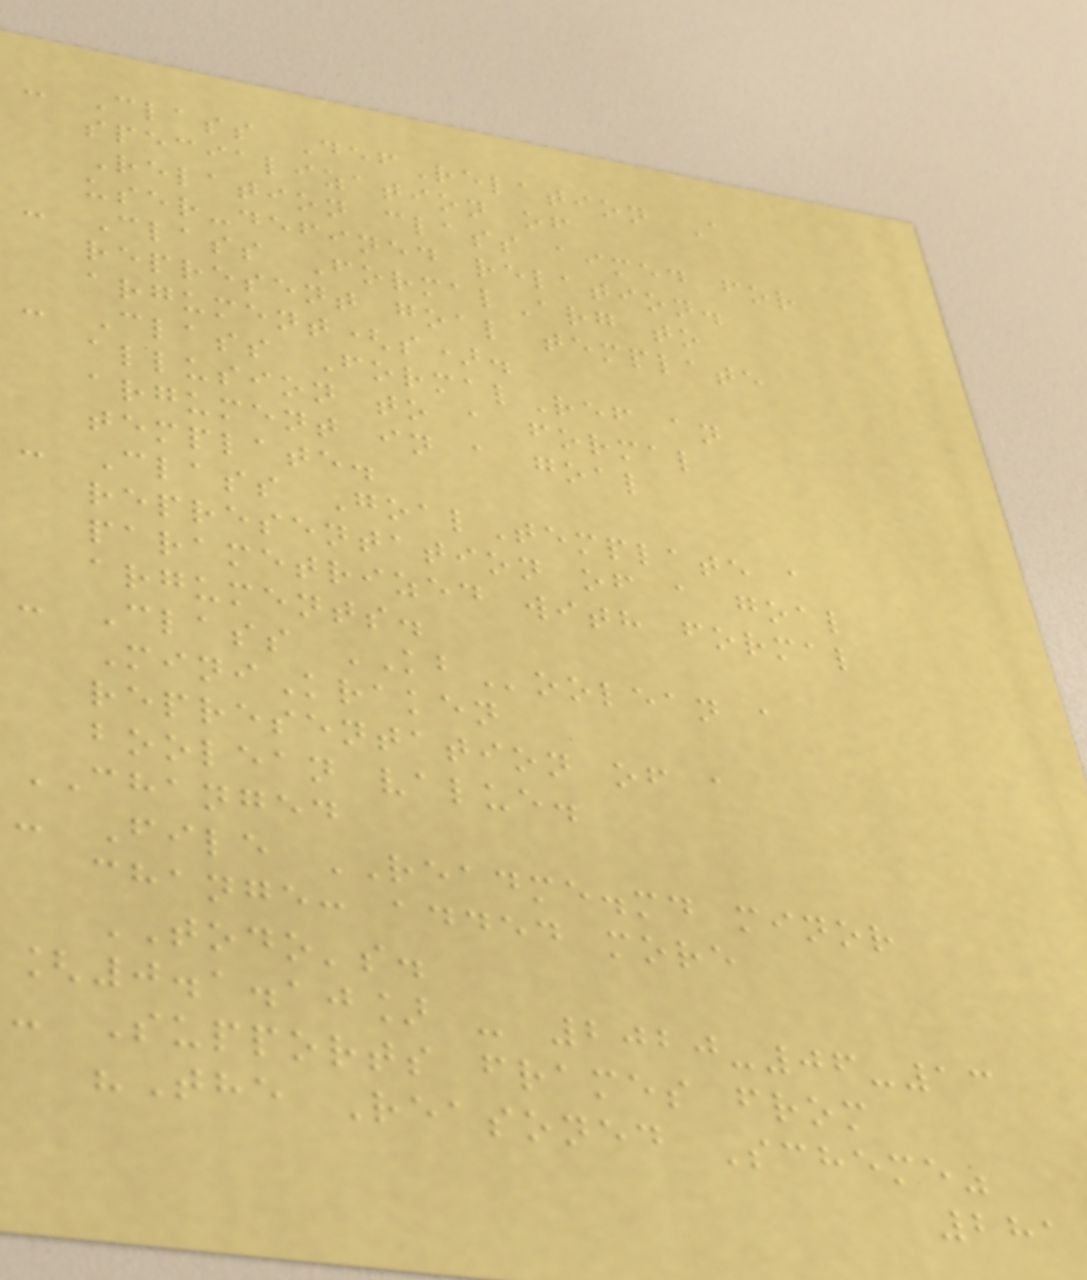- Class DefRelation A
specialization of
Relation class aimed for
user-defined relation.
- Class FormalArg to
represent goal template
argument(s).
- Class FormalRef an
allusion to a formal
argument in a goal
template.
- Class GoalTemplate a
representation of a goal
parametrized with formal
arguments.
- Class KBoolean a
MiniKraken
representation of a
boolean value.
CHANGED
- File README.md minor
change: added more
TODO's.
[0.1.10] - 2020-06-13
- Supports frames from
"The Reasoned Scheme"
281
